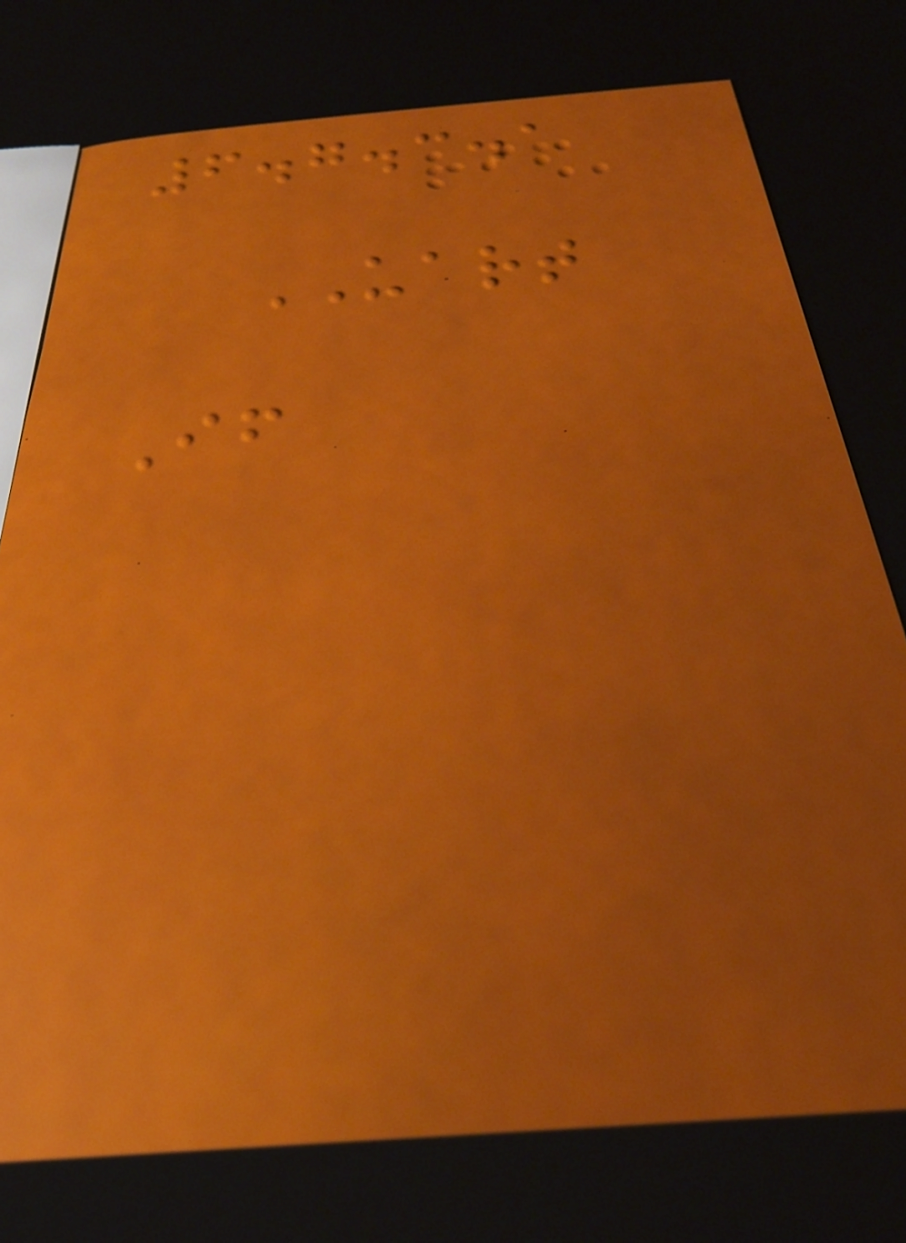6.7.3.1
UART
If
